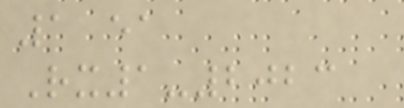1 ea
Rx1-2023
